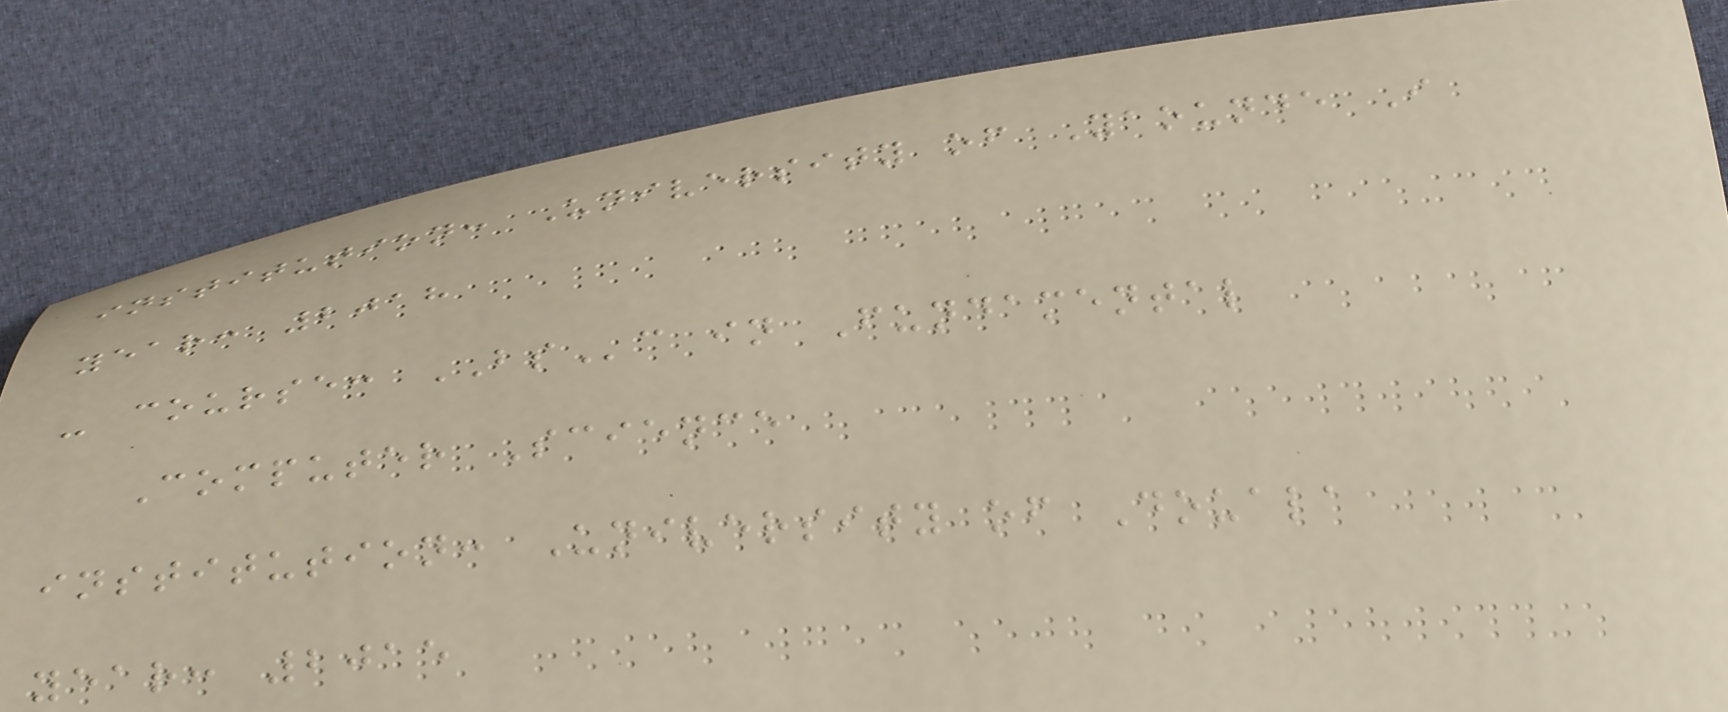institution: University of Yaounde I
year: 2018
- course: BSc in Fundamental
Computer Science
institution: University of Douala
year: 2015
